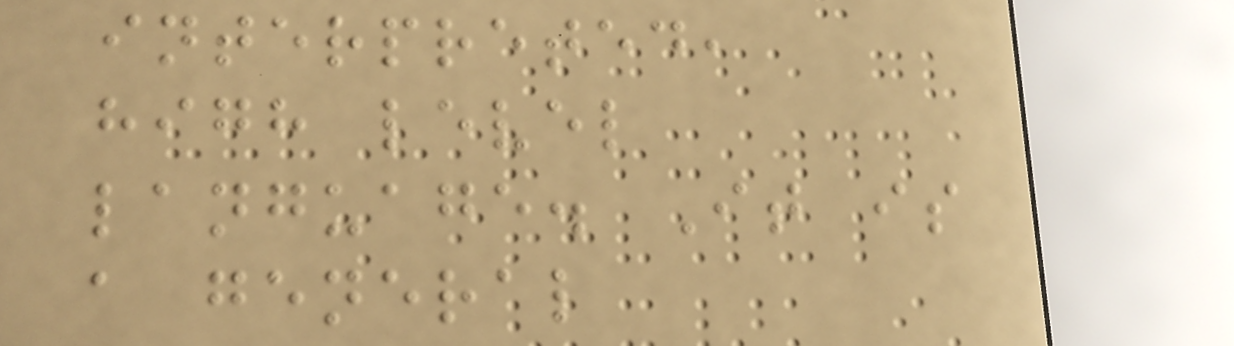interpreted,
high level
language. It is
a general
